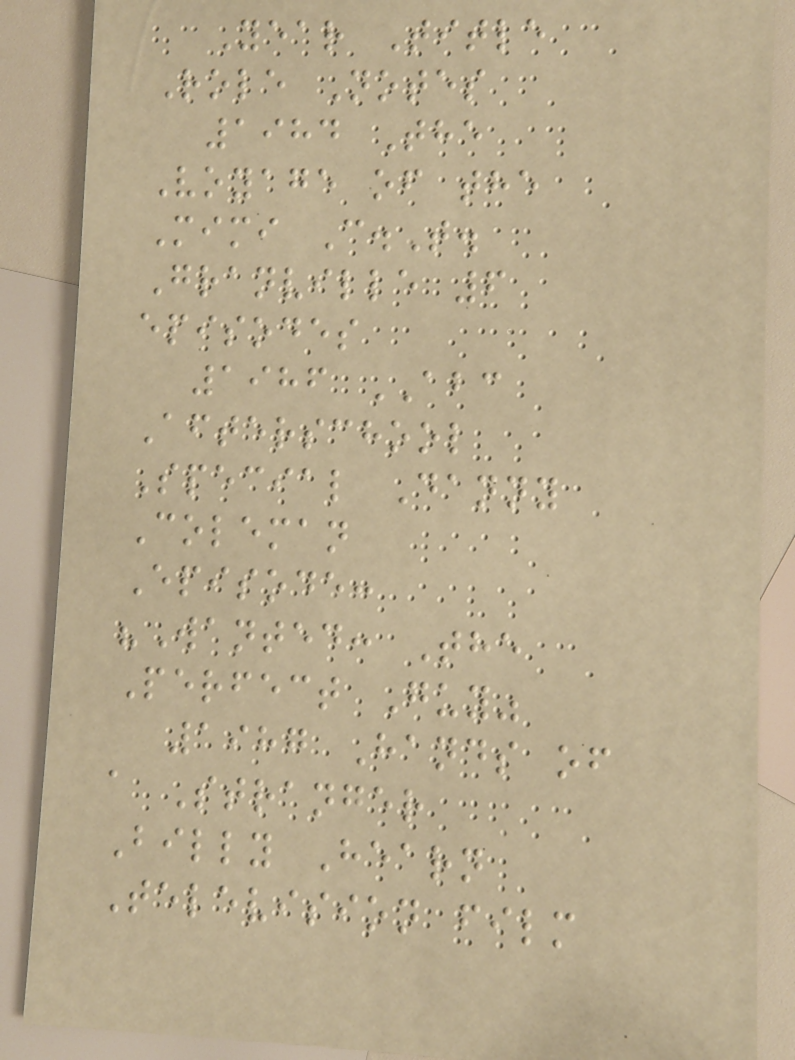Year Title
Role Notes
1984 The
Voyage of the
Mimi C.T.
Granville 6
episodes
1986 ABC
Afterschool
Special Danny
Coleman
Episode:
"Wanted: The
Perfect Guy"
1987 Hands of
a Stranger
Billy Hearn
Television film
